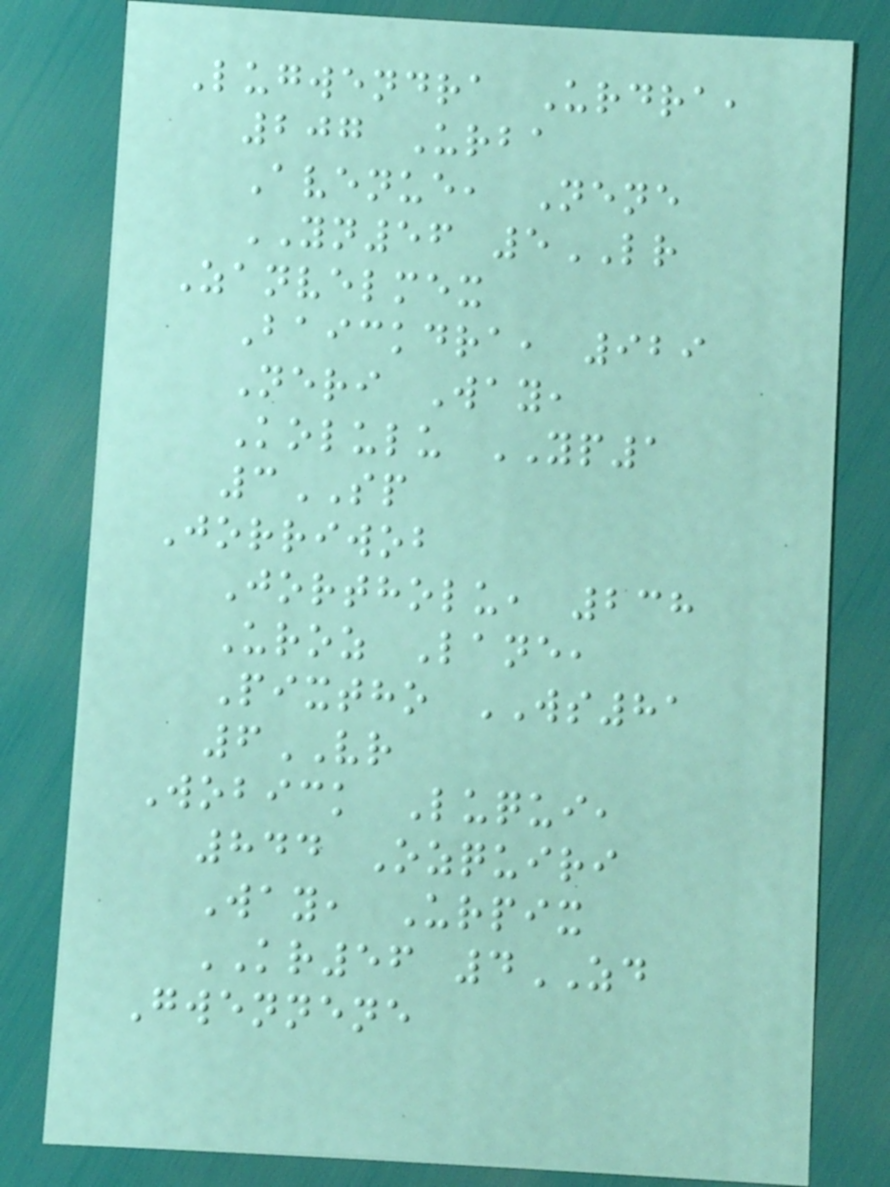Lugwendra Urdra,
207 Urba
Avenue, Nene
YN56 5LR
Zanvelmex
Baickdra, 929
Neri Way,
Kolulu YP1
3SP
Jorriwob
Jortholu, 238
Uroz Lane,
Pixtho WS81
6VR
Wobick Luqui,
844 Ozquiri
Way, Urpix
KR56 4ZD
Gwennene
